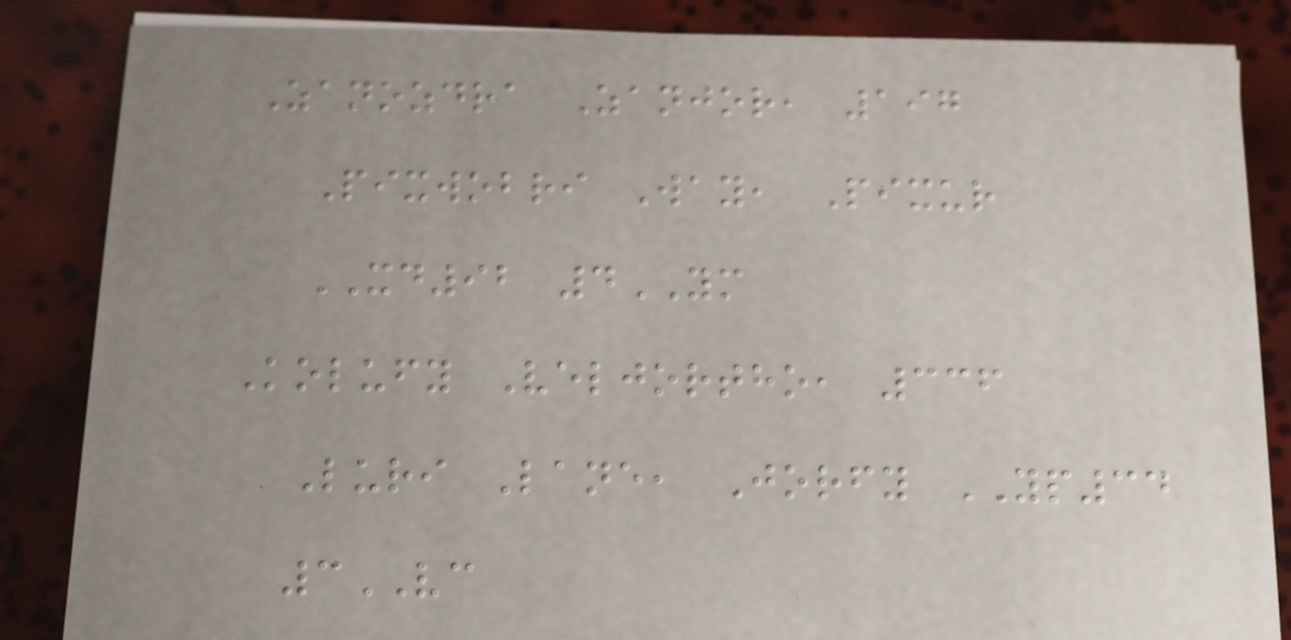Zanozdra Zanjor, 197
Pixwobri Way, Pixur
XD92 4YM
Kolufy Veljortho, 336
Luri Lane, Jorfy YP34
3VC
